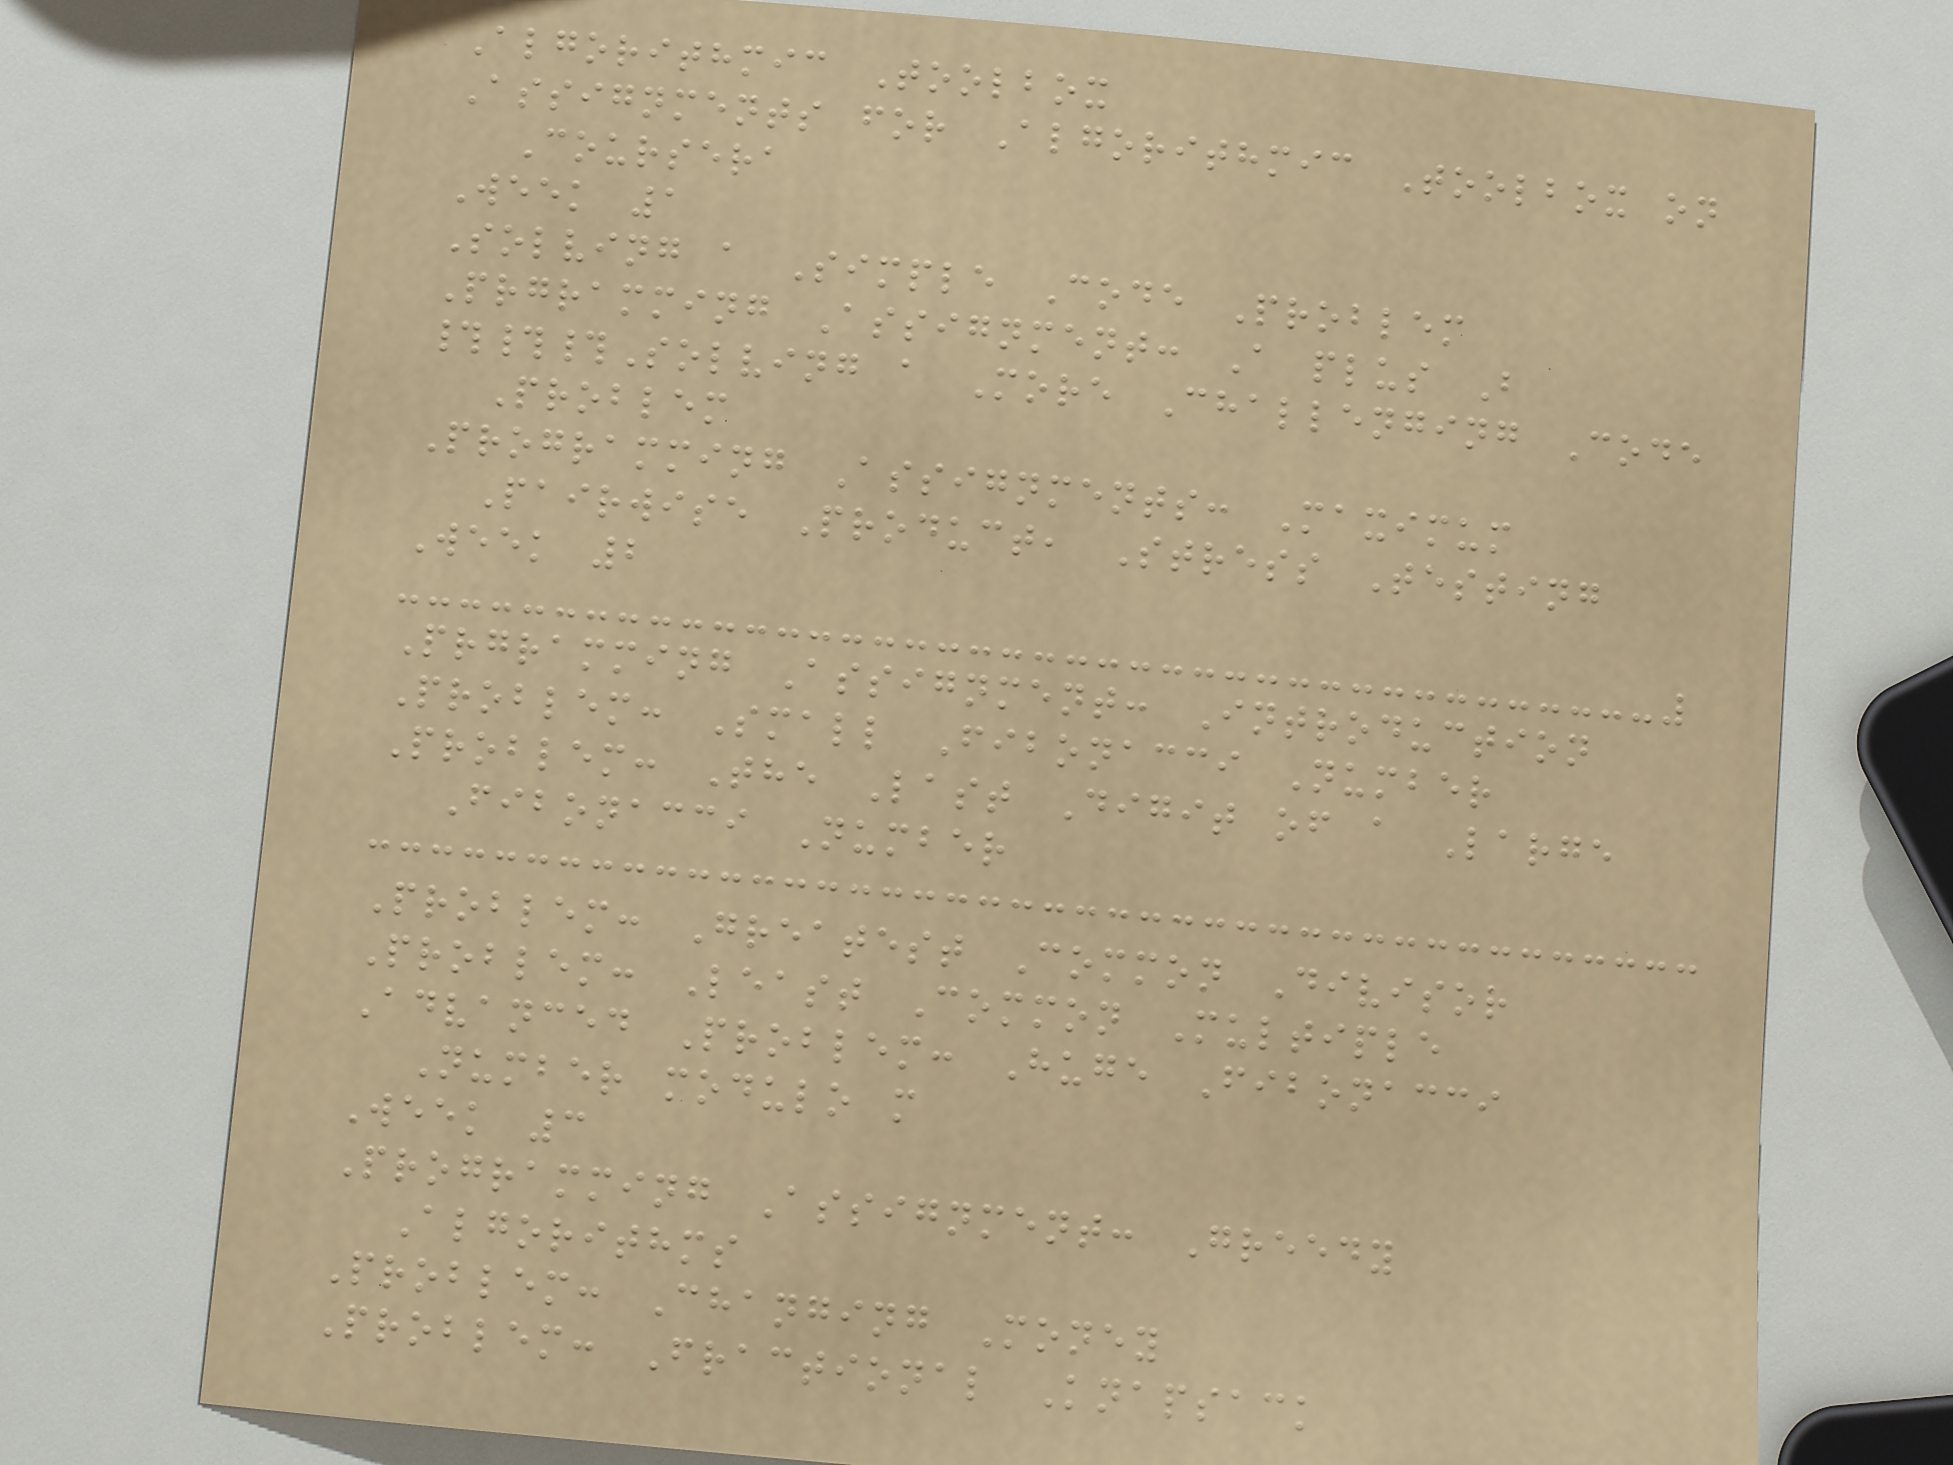Algorithmic Toolbox
Assignments for Algorithmic Toolbox on
Coursera
Week 1
Solving a Simple Code Problem
Prgramming Assignment: A plus B
###Solving a More Challenging Code
Problem
Programming Assignments: Maximum
Pairwise Product, Stress Testing
Week 2
Prgramming Assignment: Introduction
Problem: Small Fibonacci Number
Problem: The Last Digit of a Large
Fibonacci Number
Problem: Greatest Common Divisor
Problem: Least Common Multiple
Advanced Problem: Huge Fibonacci
Number modulo m
Week 3
Programming Assignment: Greedy
Algorithms
Problem: Changing Money
Problem: Fractional Knapsack
